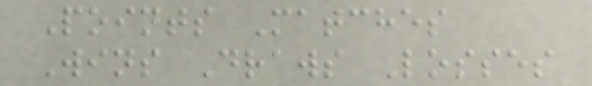Points Matches
Wins Draws Losses
